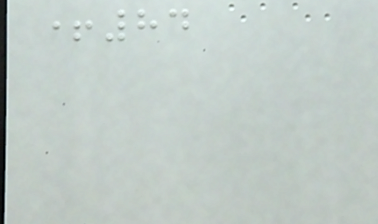+84
